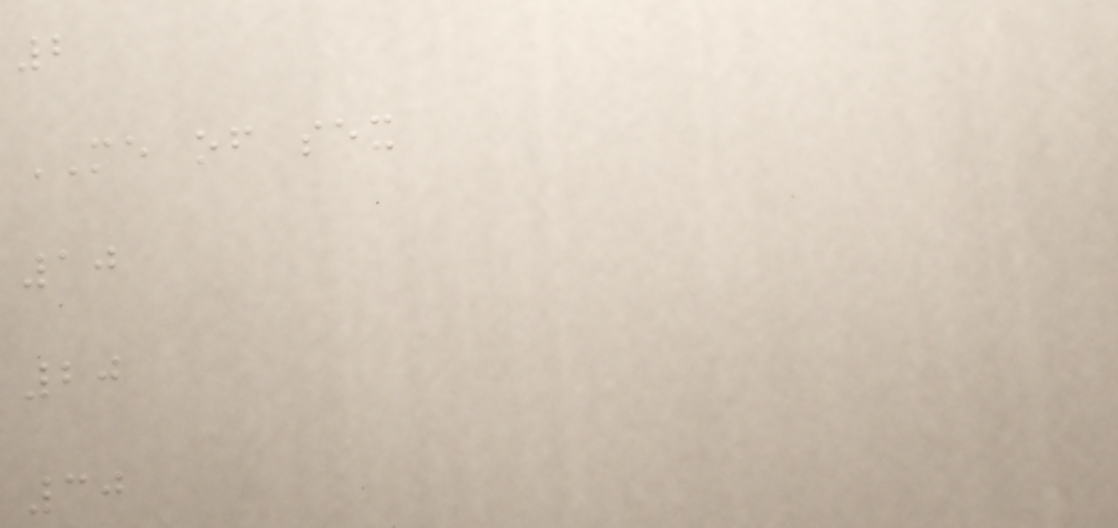2
ME of sex
10
20
30
